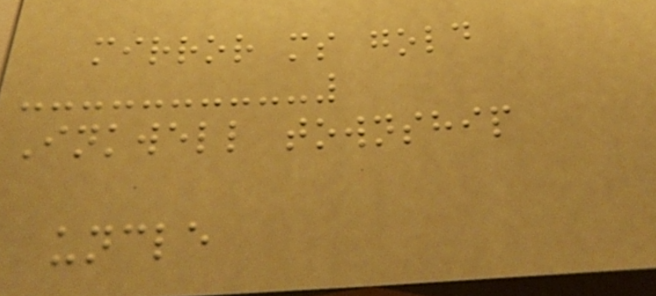mirror ms gold
Inkwell township
uncle
